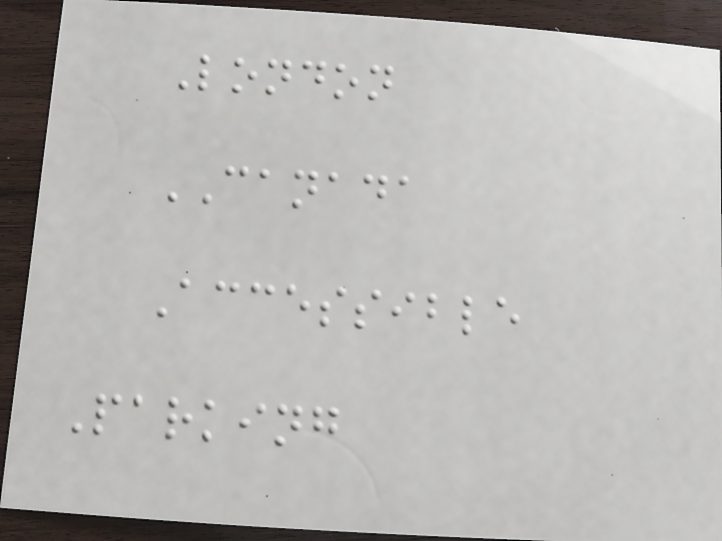London
CANADA
Accessible
Parking
